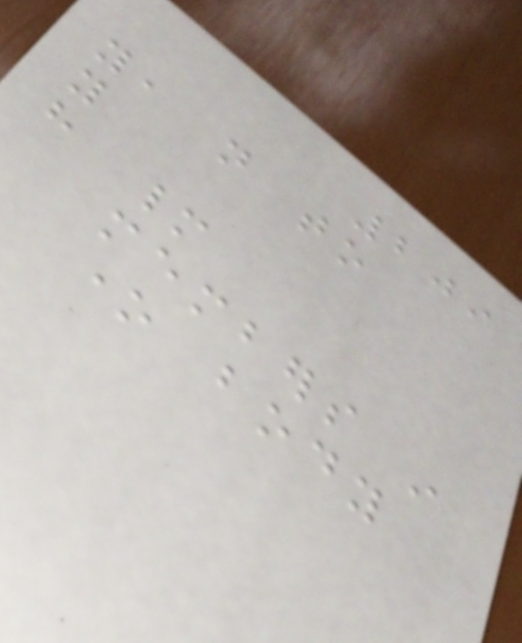209
you, not to
you
have many
members in
one body
